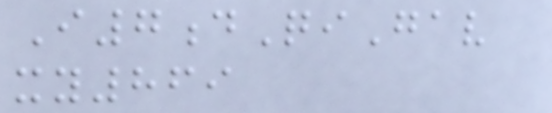I7dQiGav
xy869
